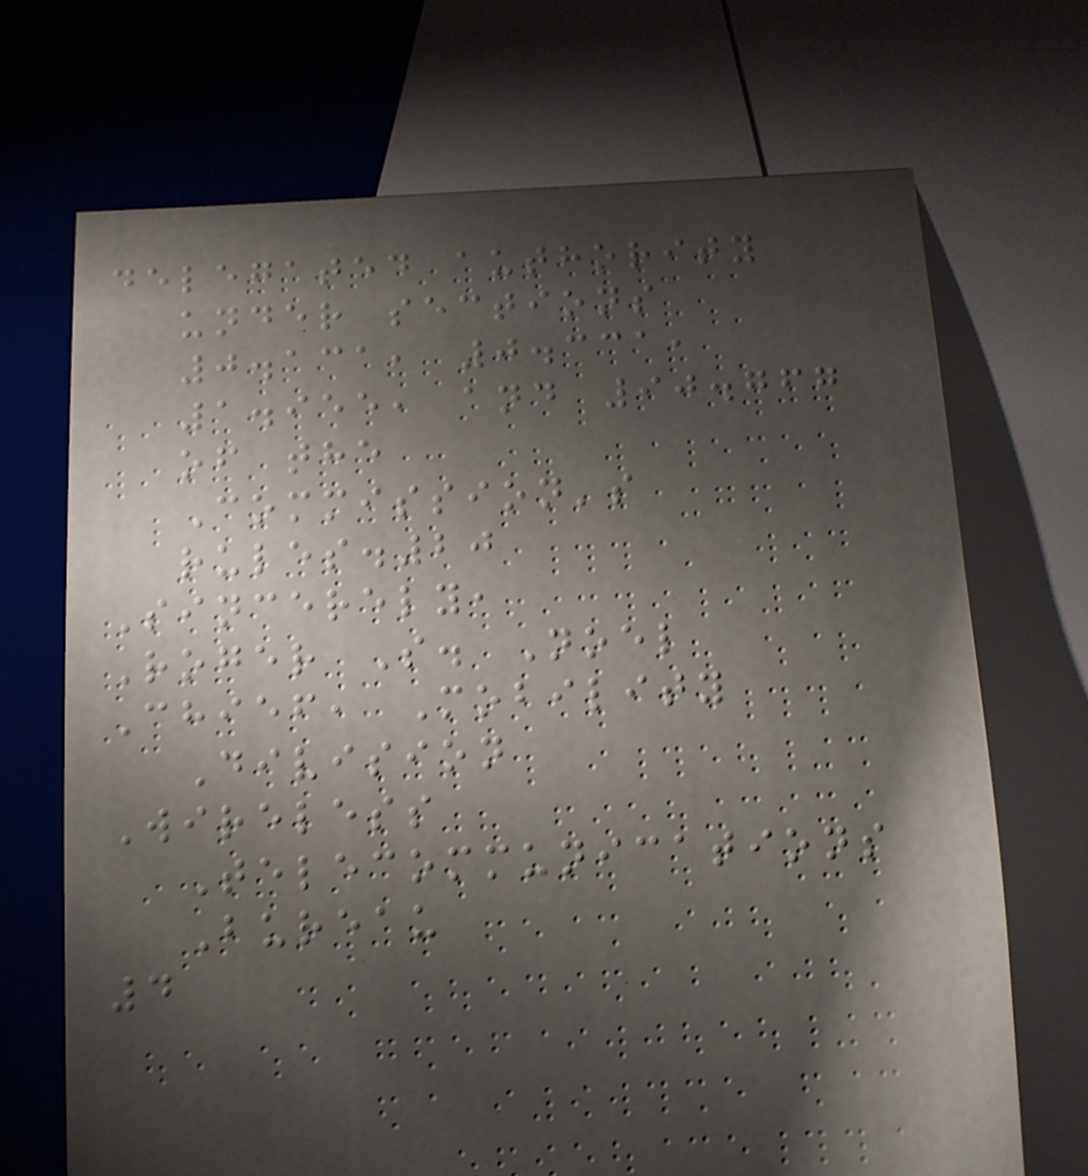delegated authority
under sections
0.131, 0.331,
1.955, and 90.767
of the
Commission's
rules.20
Sincerely,
Roger S. Noel
Chief, Mobility
Division
Wireless
Telecommunications
Bureau
4
